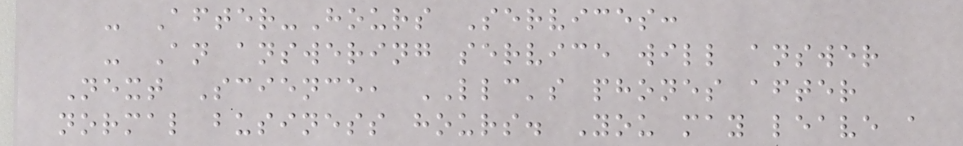- After-Hours Services:
- An answering service will answer
Next Science, LLC's phones after
normal business hours. You may leave a
